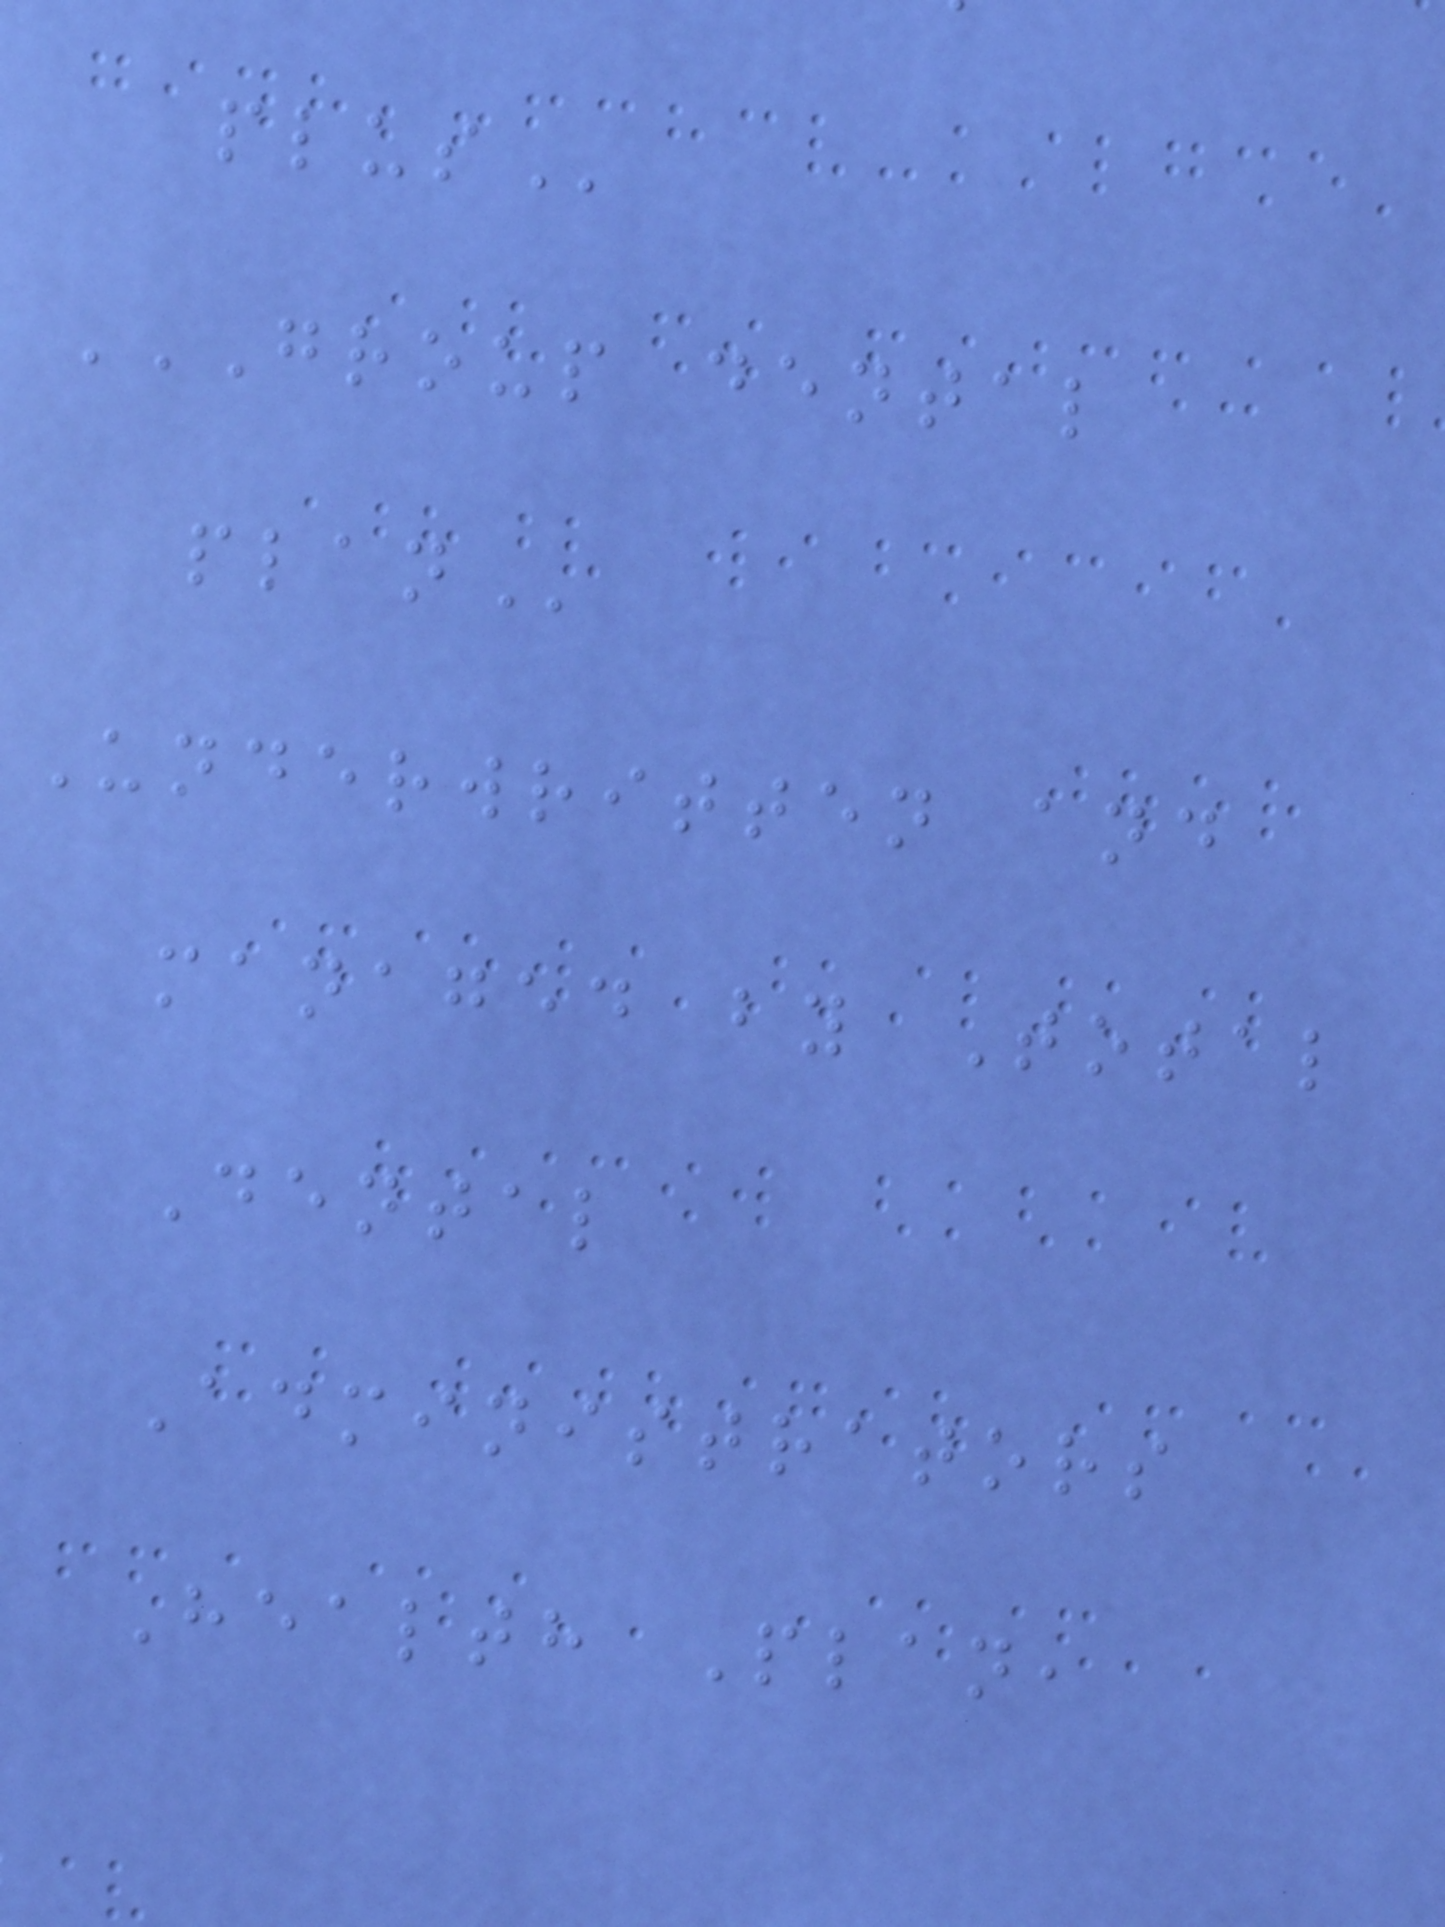GROUP DENTAL
Underwritten and
managed by Total
Dental
Administrators
Health Plan,
